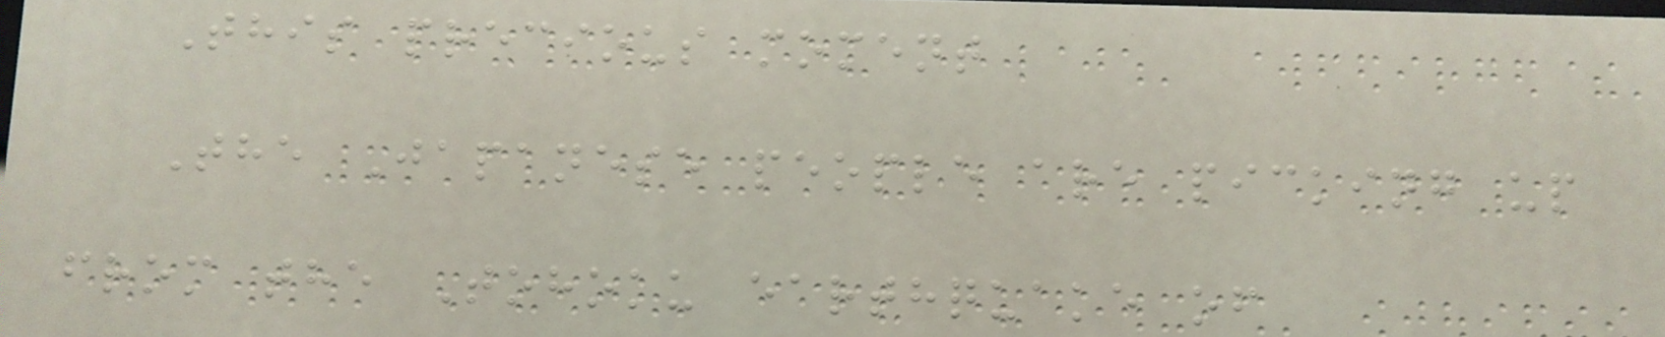This precious moment
The Japanese people are picking up
from the Tohoku earthquake of
